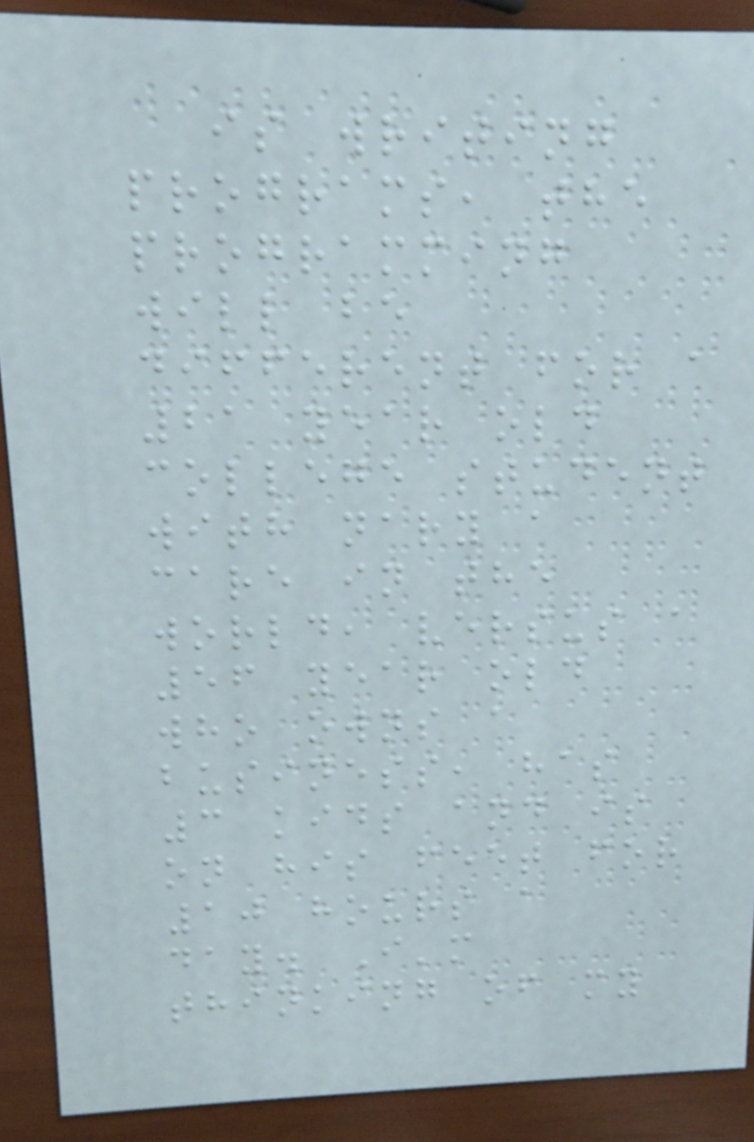is writing
programs, the
programming
will be
different for a
21 year old
college student
with nary a
care in the
world, versus a
56 year old
who owns a
business, has
3 kids and is
on his feet for
10 hours a
day. I'm
thinking of my
